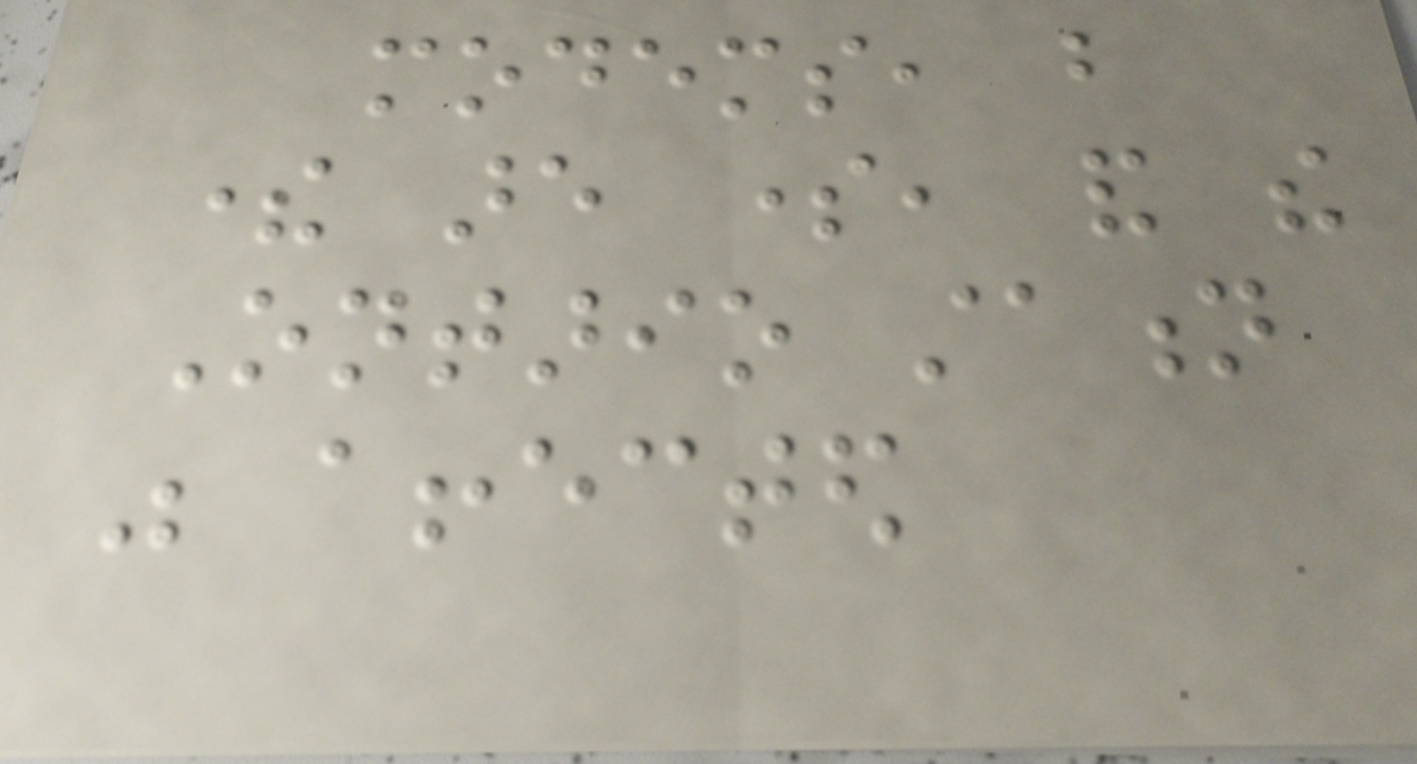modems, but
there are some, and the
Ontario station
was affected
